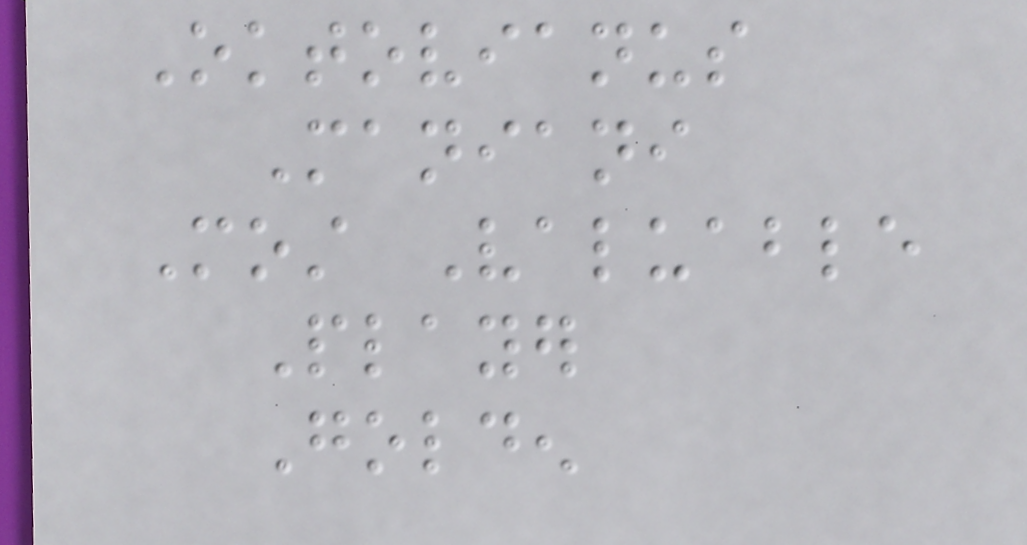Oktovianus
Maniani
Most Valuable
Player
Golden
